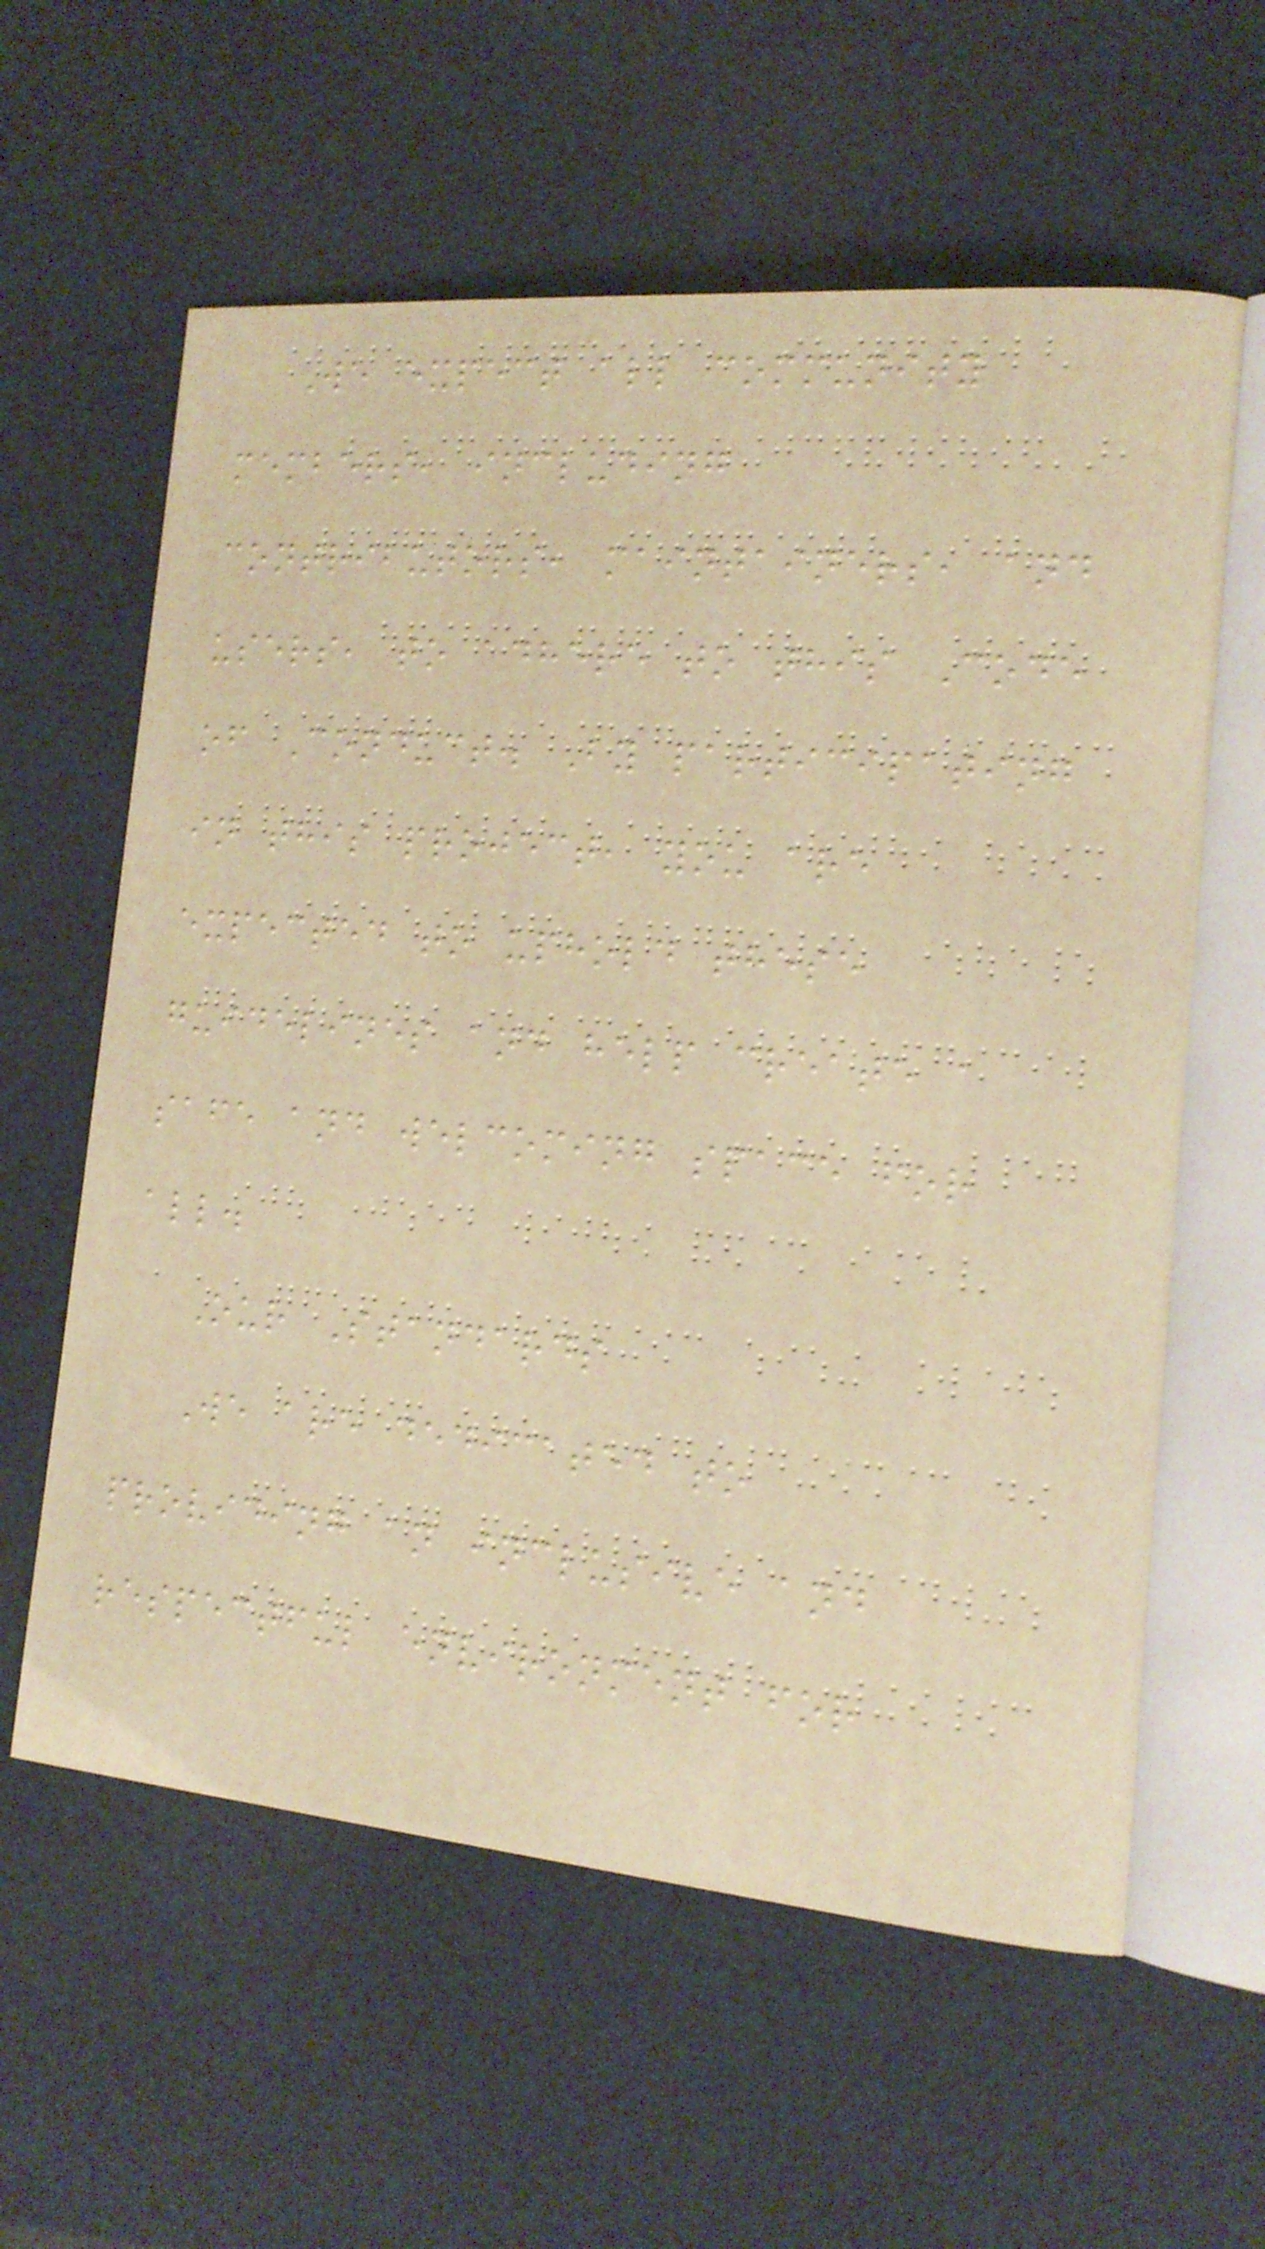We expect all community
members, including
contributors, maintainers, and
users, to adhere to this Code
of Conduct. By participating
in this project, you are
expected to uphold these
guidelines and help create a
safe and welcoming space for
all.
Our Standards
We are dedicated to
providing an inclusive and
respectful environment for
